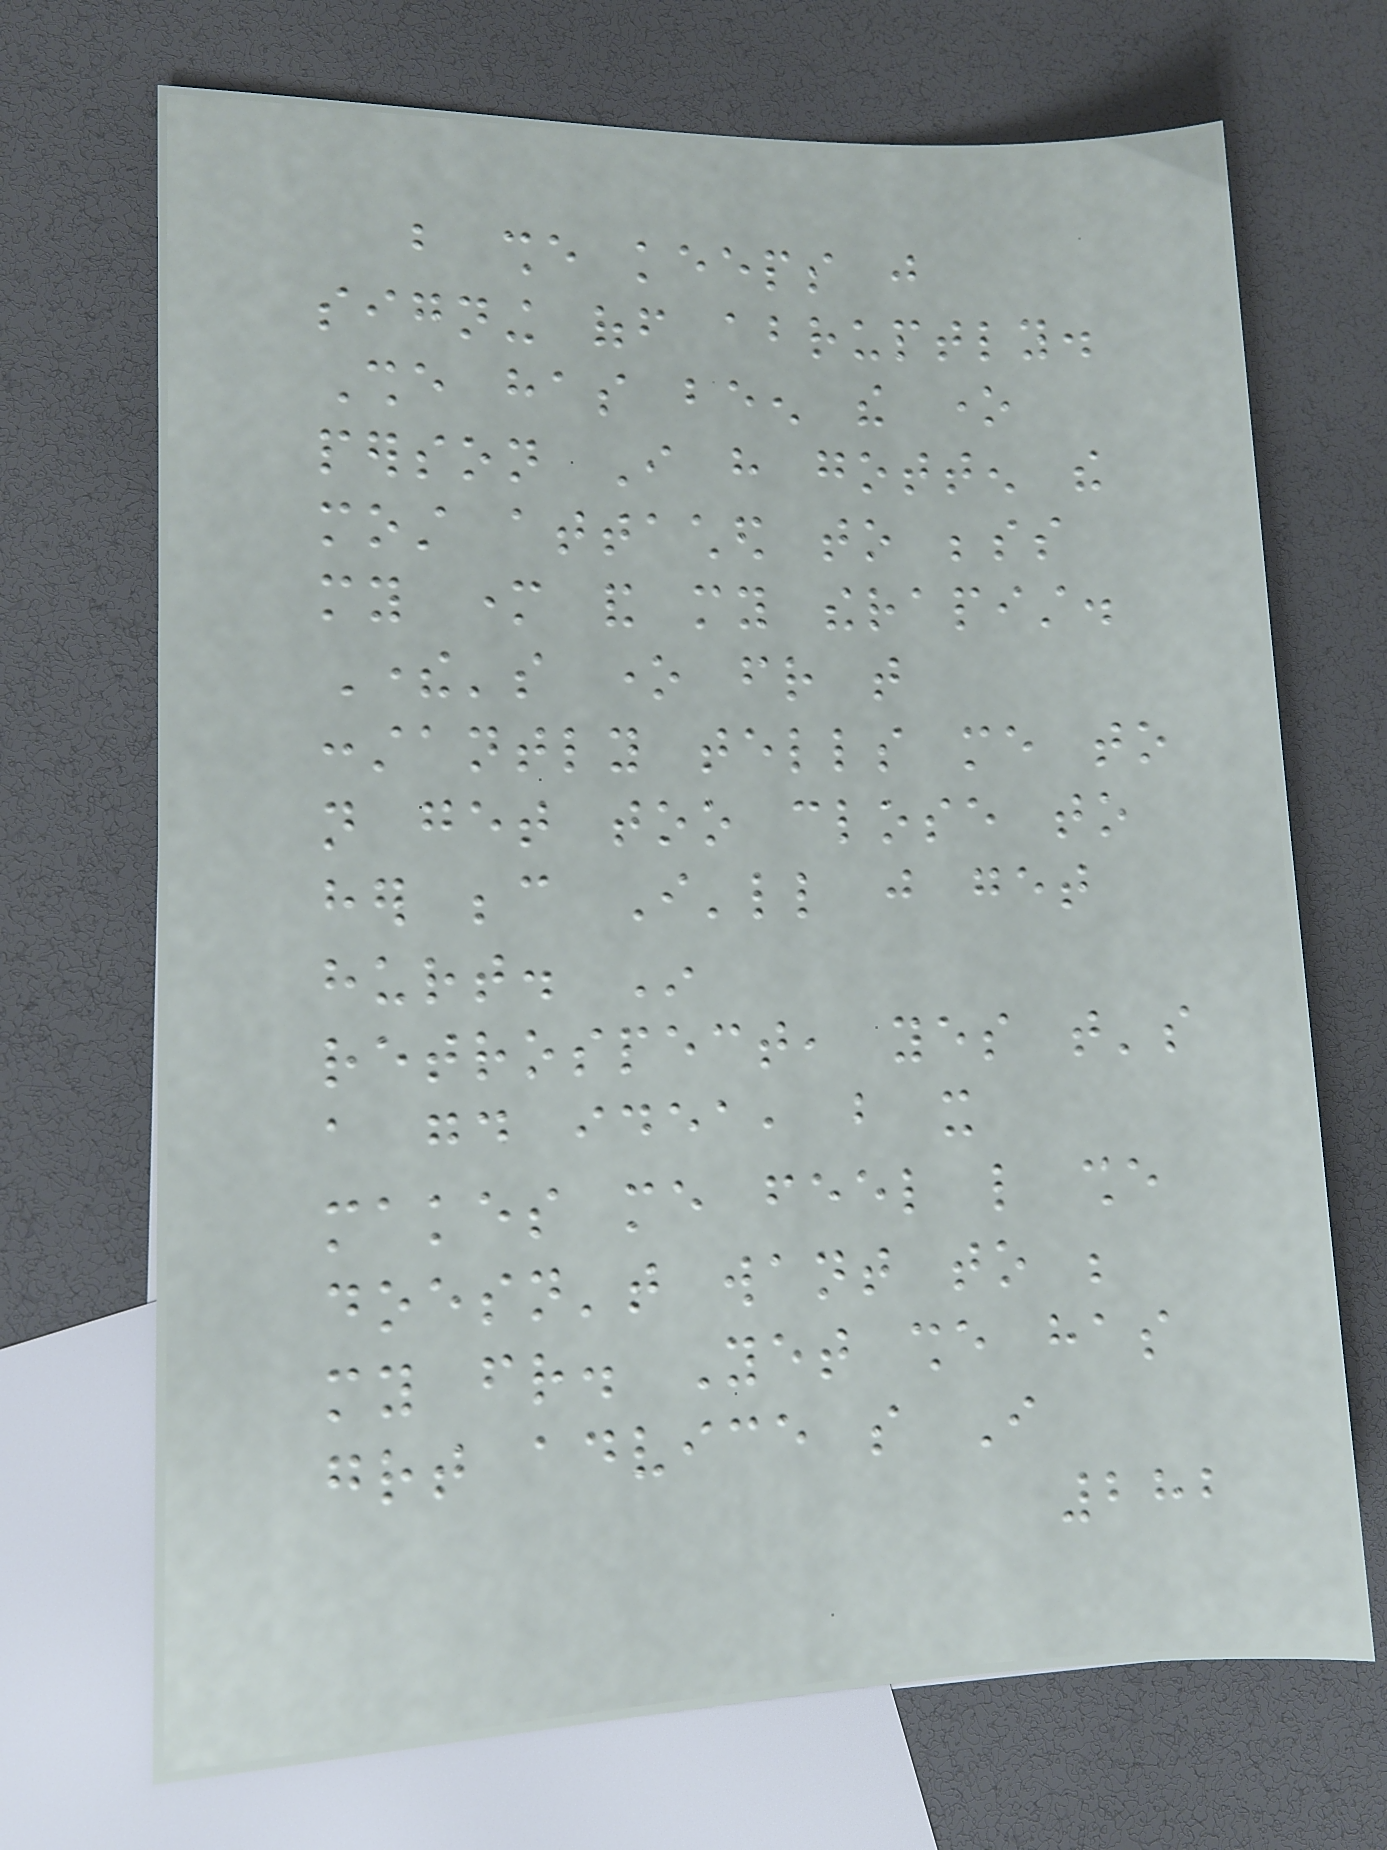but she keeps just
signing off abruptly.
She has been the one
person I have gotten the
most attached to besides
my mother and my therapist.
There's one friend that
constantly tells me to
not get too close to
her because I'll just get
hurt. In
retrospect, yes that's
a good idea, but it
makes me feel like she
doesn't want to be
my friend. Yet she has
great advice so I
282
